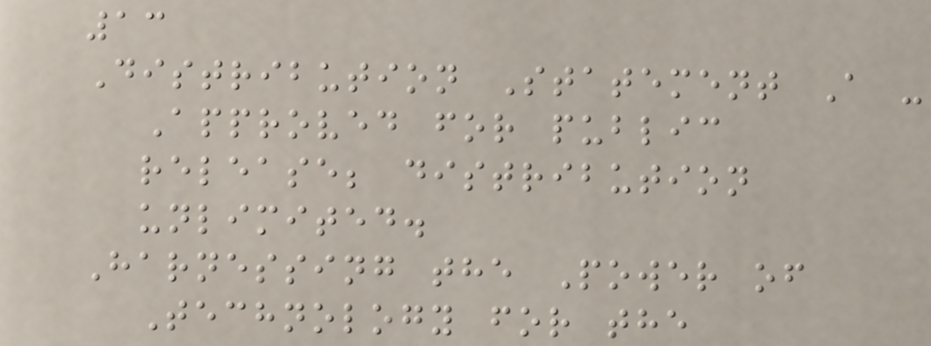13
Distribution Statement A -
Approved for public
release; distribution
unlimited.
Harnessing the Power of
Technology for the
